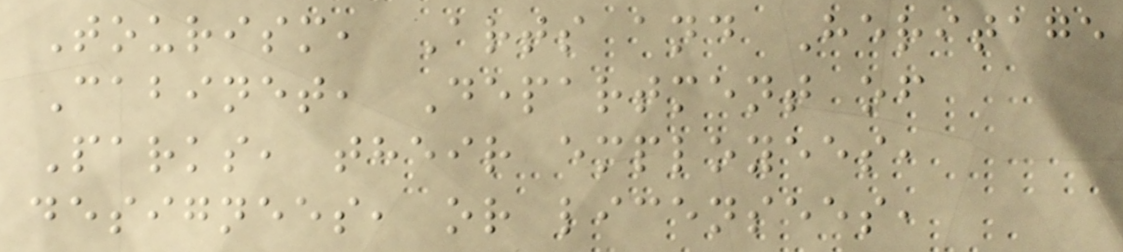Tourism, Arts and Heritage
Cabinet, Department of
Parks, their employees,
designees, or licensees,
